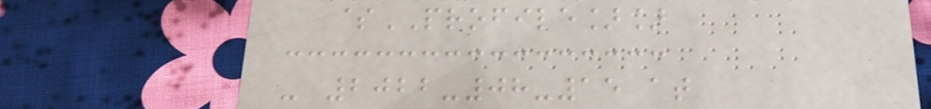$PROFILE]]
- 2022-08-15 at
